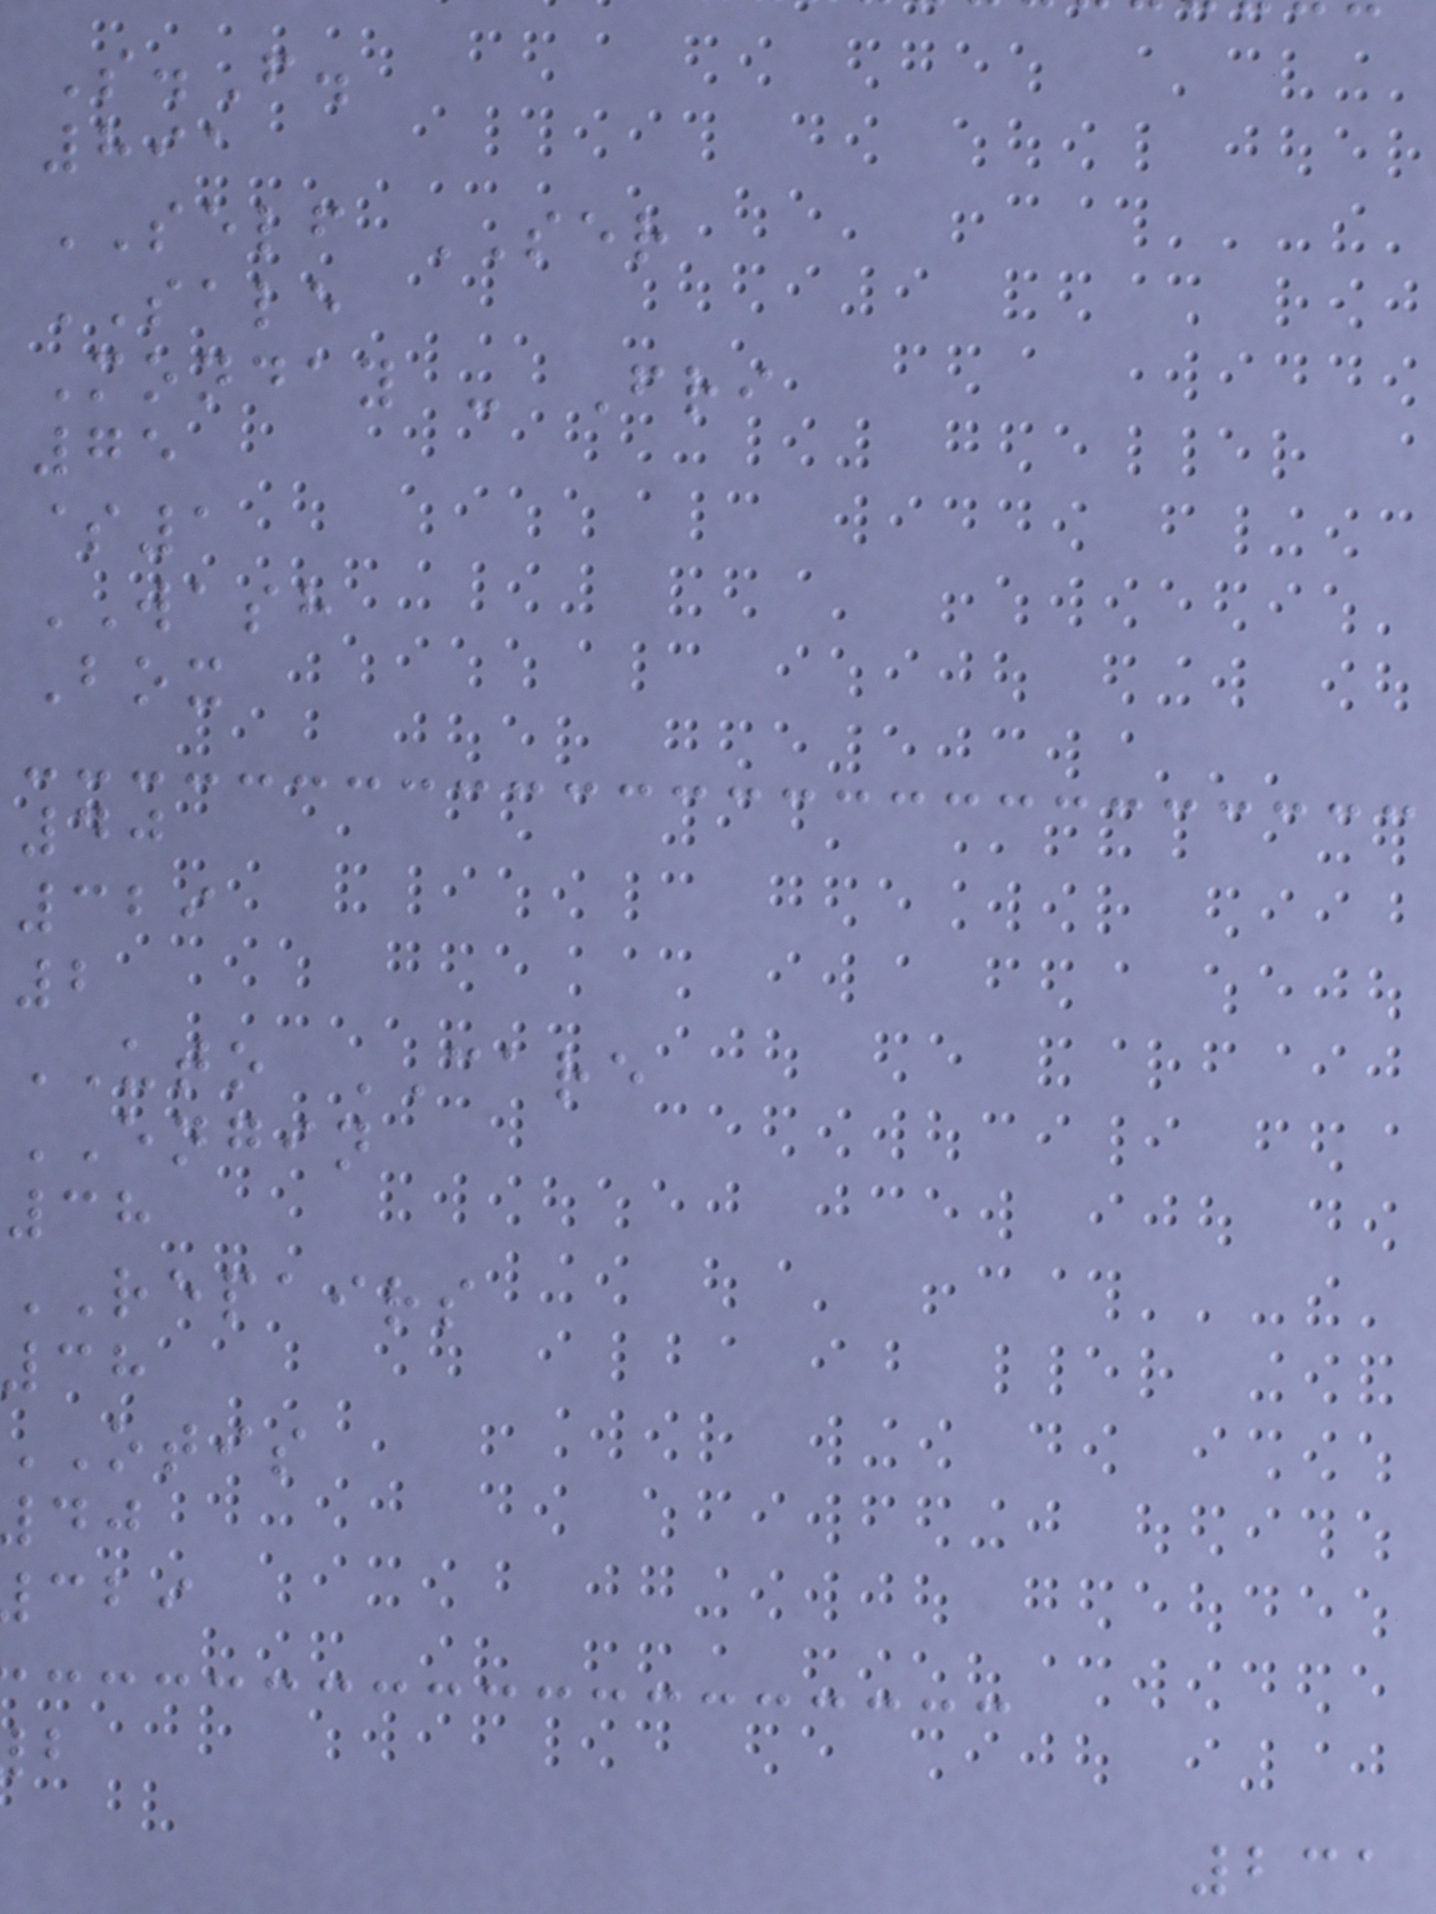S.F.
891
SELF SER
SALE
Monday - Fri
75
$1
WASH
Box
40
329
2
UTO CARE
ENGIN
38
REPAIRS
38
otis
231
